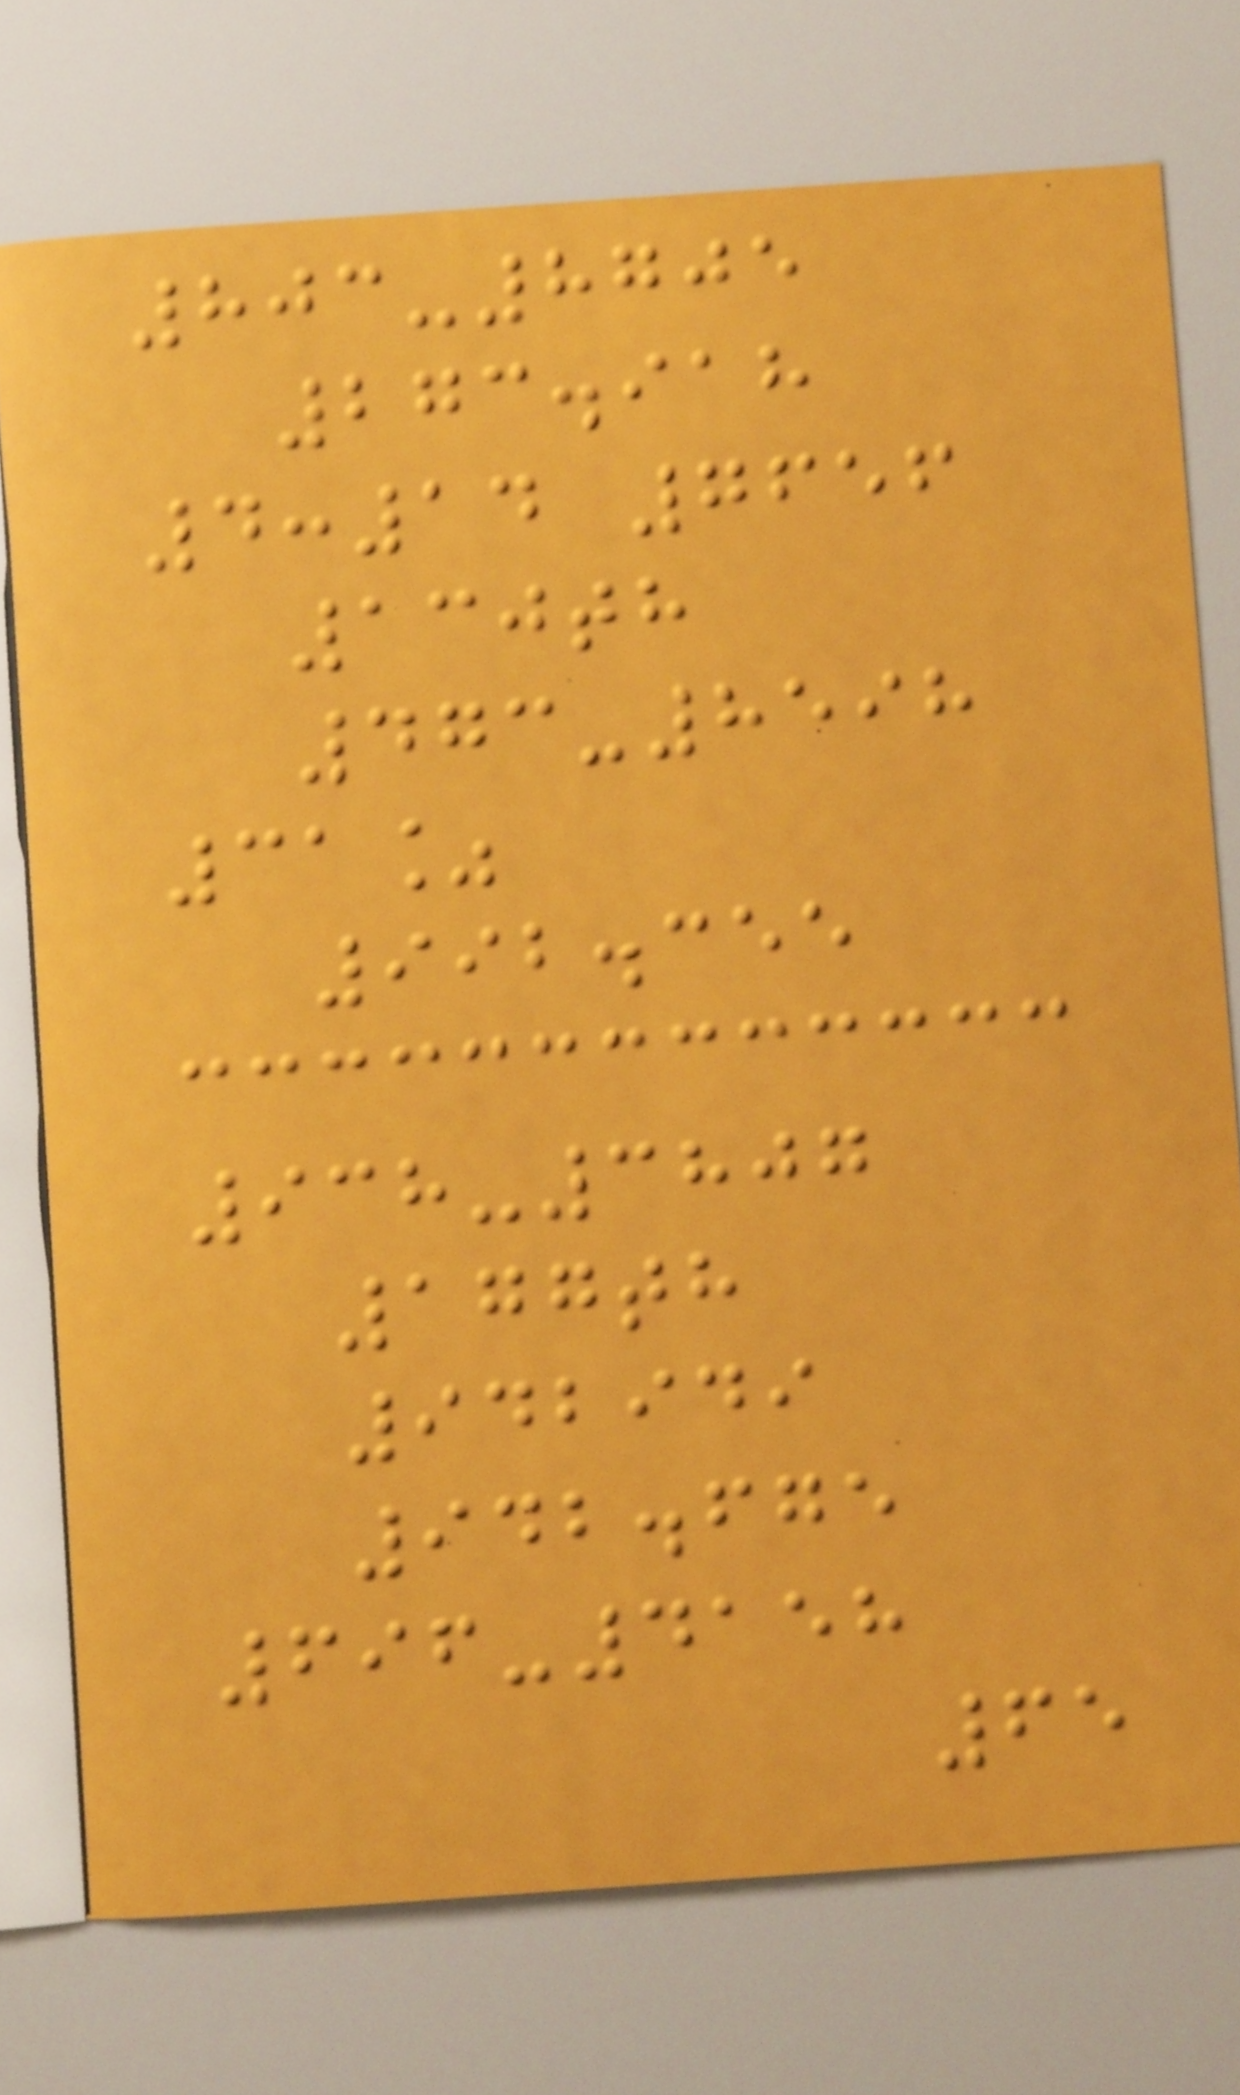803-8705
273.918
4:14 7656
130th
473-8598
31%
992.355
938-3807
177th
942949
942.675
696-4158
65
